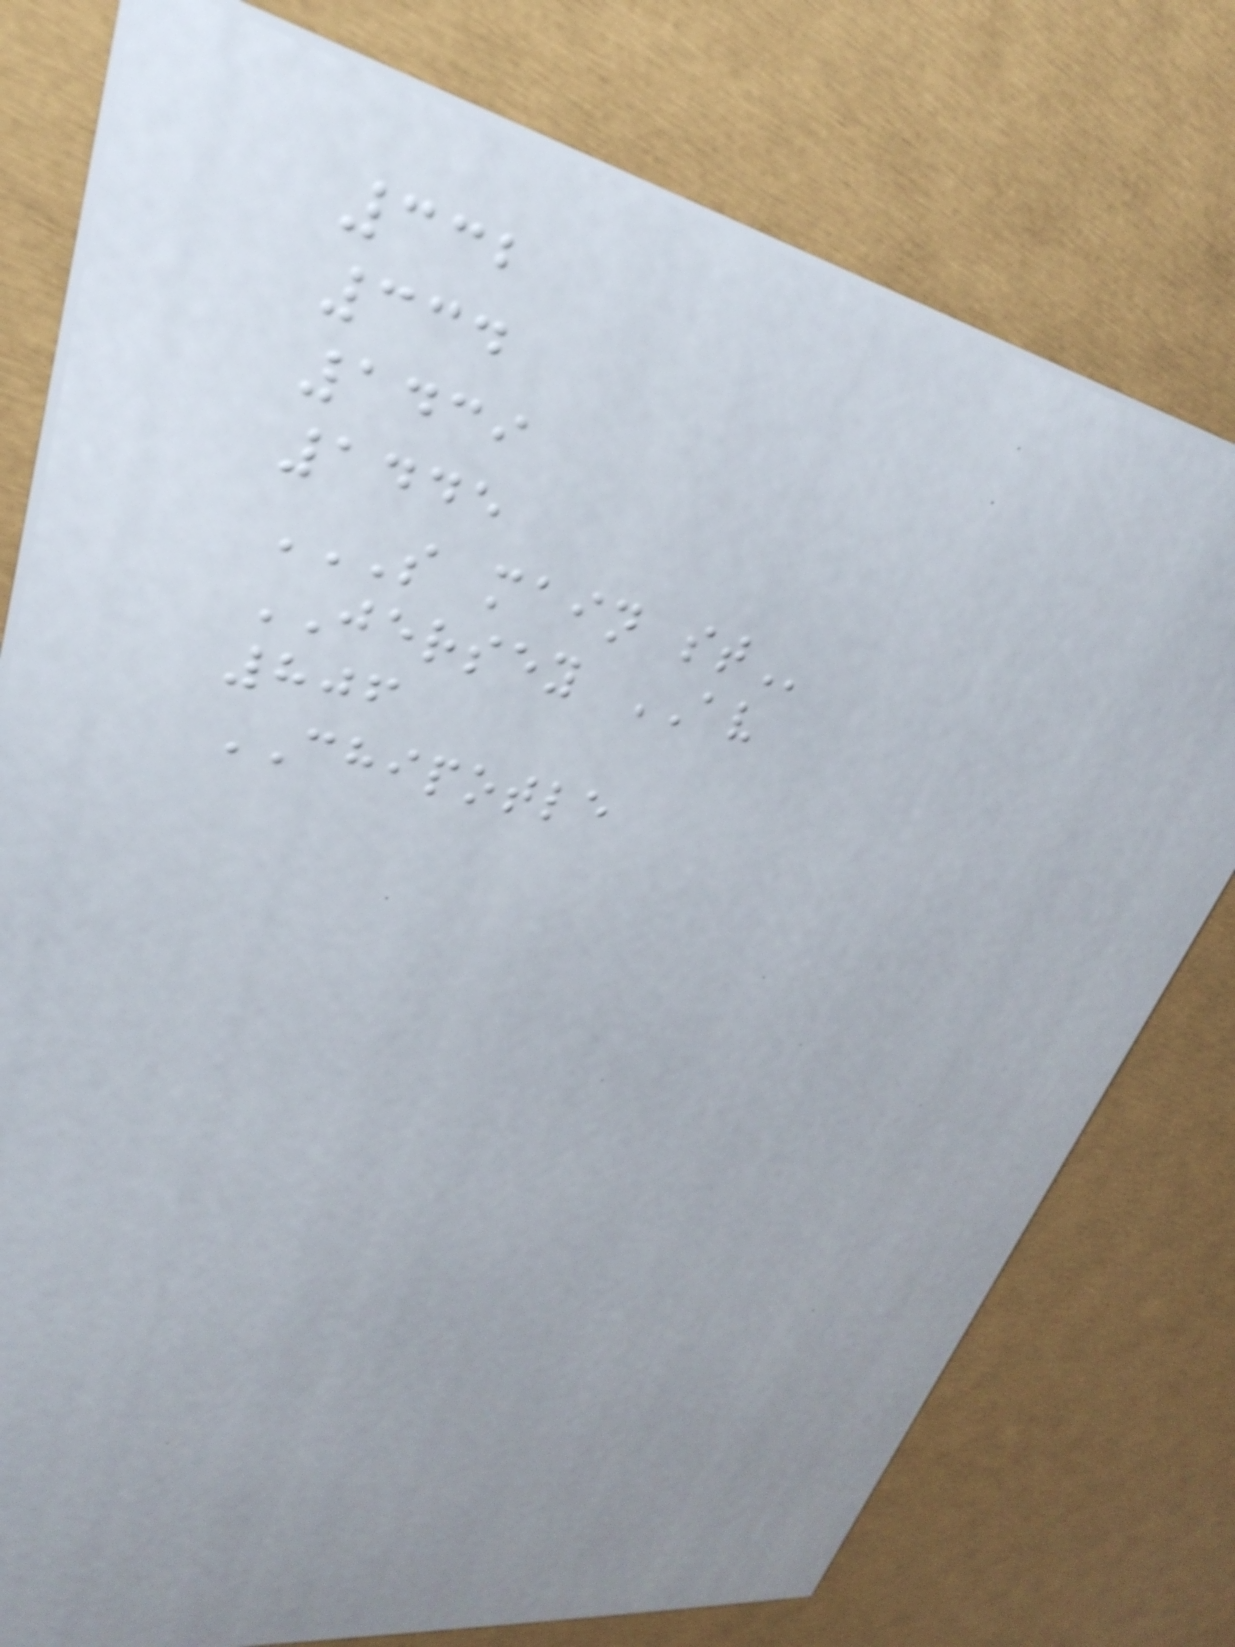332
334
1439
1445
S MAIN ST
JERSEY AV
806
CHIPOTLE
